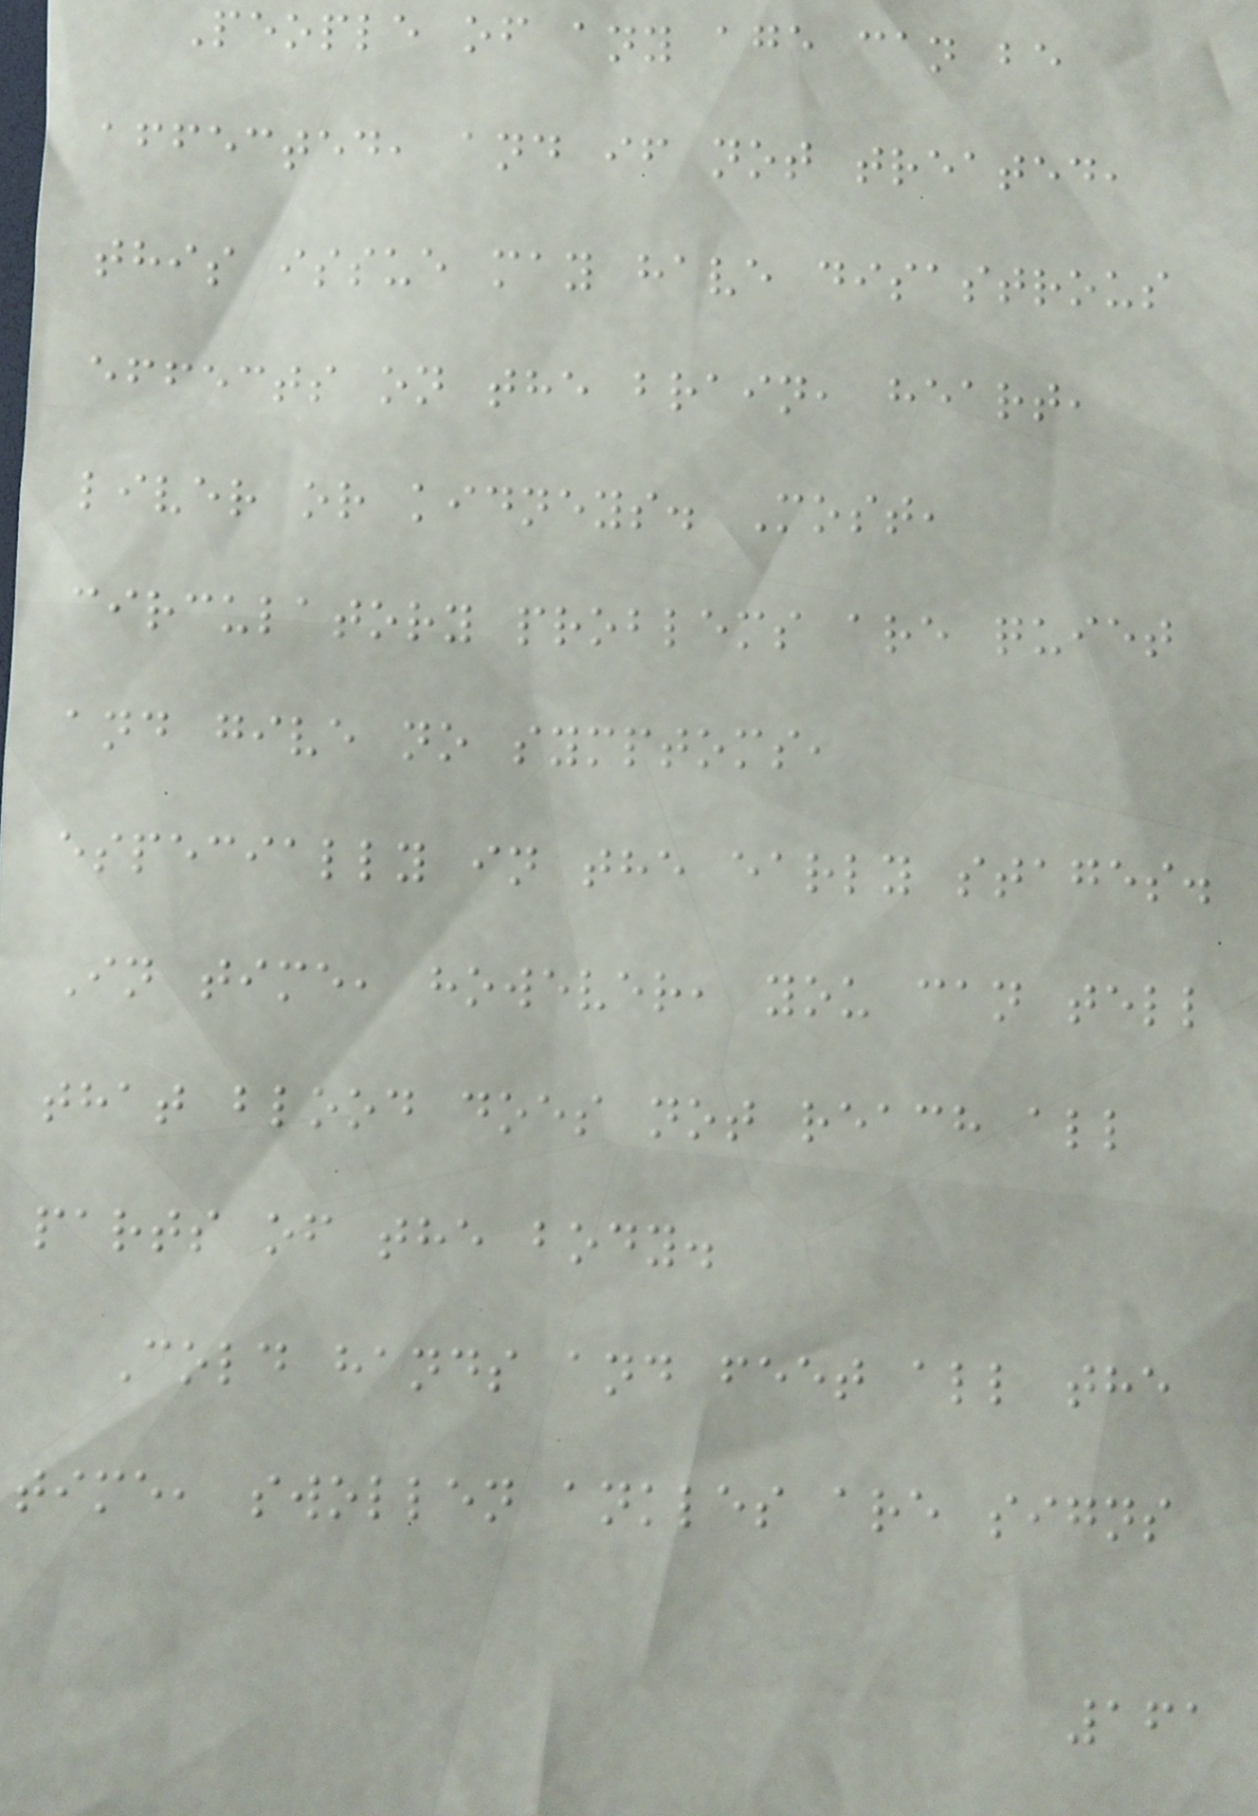People of any age can be
affected, and if not treated,
this issue may have disastrous
effects on the brain, heart,
liver or kidneys. Most,
circulatory problems are quiet
and give no symptoms,
especially in the early stages.
In time, however, you can tell
that blood does not reach all
parts of the body.
Cold hands and feet all the
time, swollen ankles are signs
161
